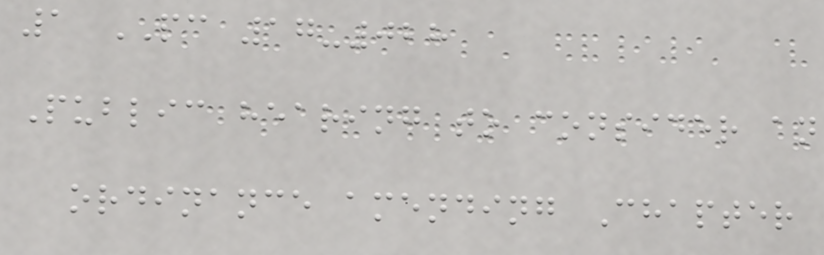1 PC 17-028
Public hearing to consider an
ordinance amending Chapter
